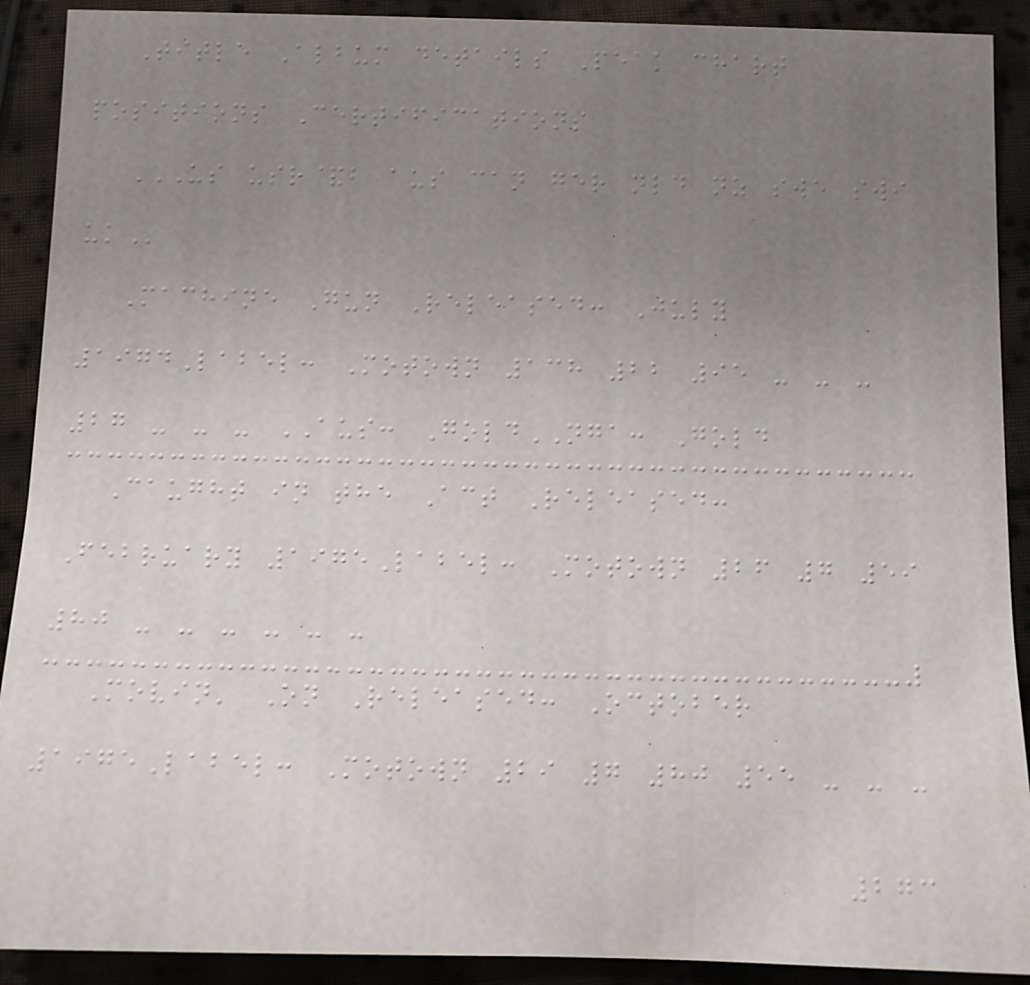Title Album details Peak chart
positions Certifications
US USR&B AUS CAN GER NLD NZ SWE SWI
UK
Machine Gun Released: July
1974Label: Motown 138 22 95 - - -
27 - - - AUS: GoldNGA: Gold
Caught in the Act Released:
February 1975Label: Motown 26 7 59
80 - - - - - -
Movin' On Released: October
1975Label: Motown 29 7 80 55 - - -
273
